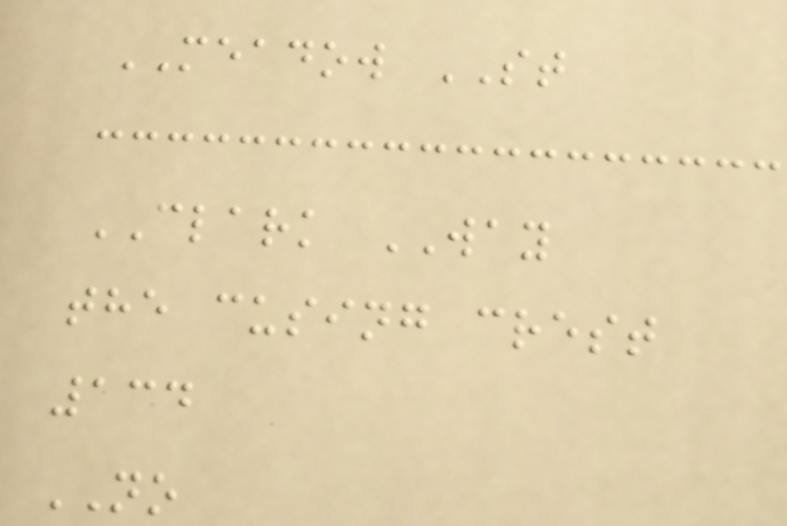MEADOW ST
CLARK WAY
the cusing crest
134
NO
